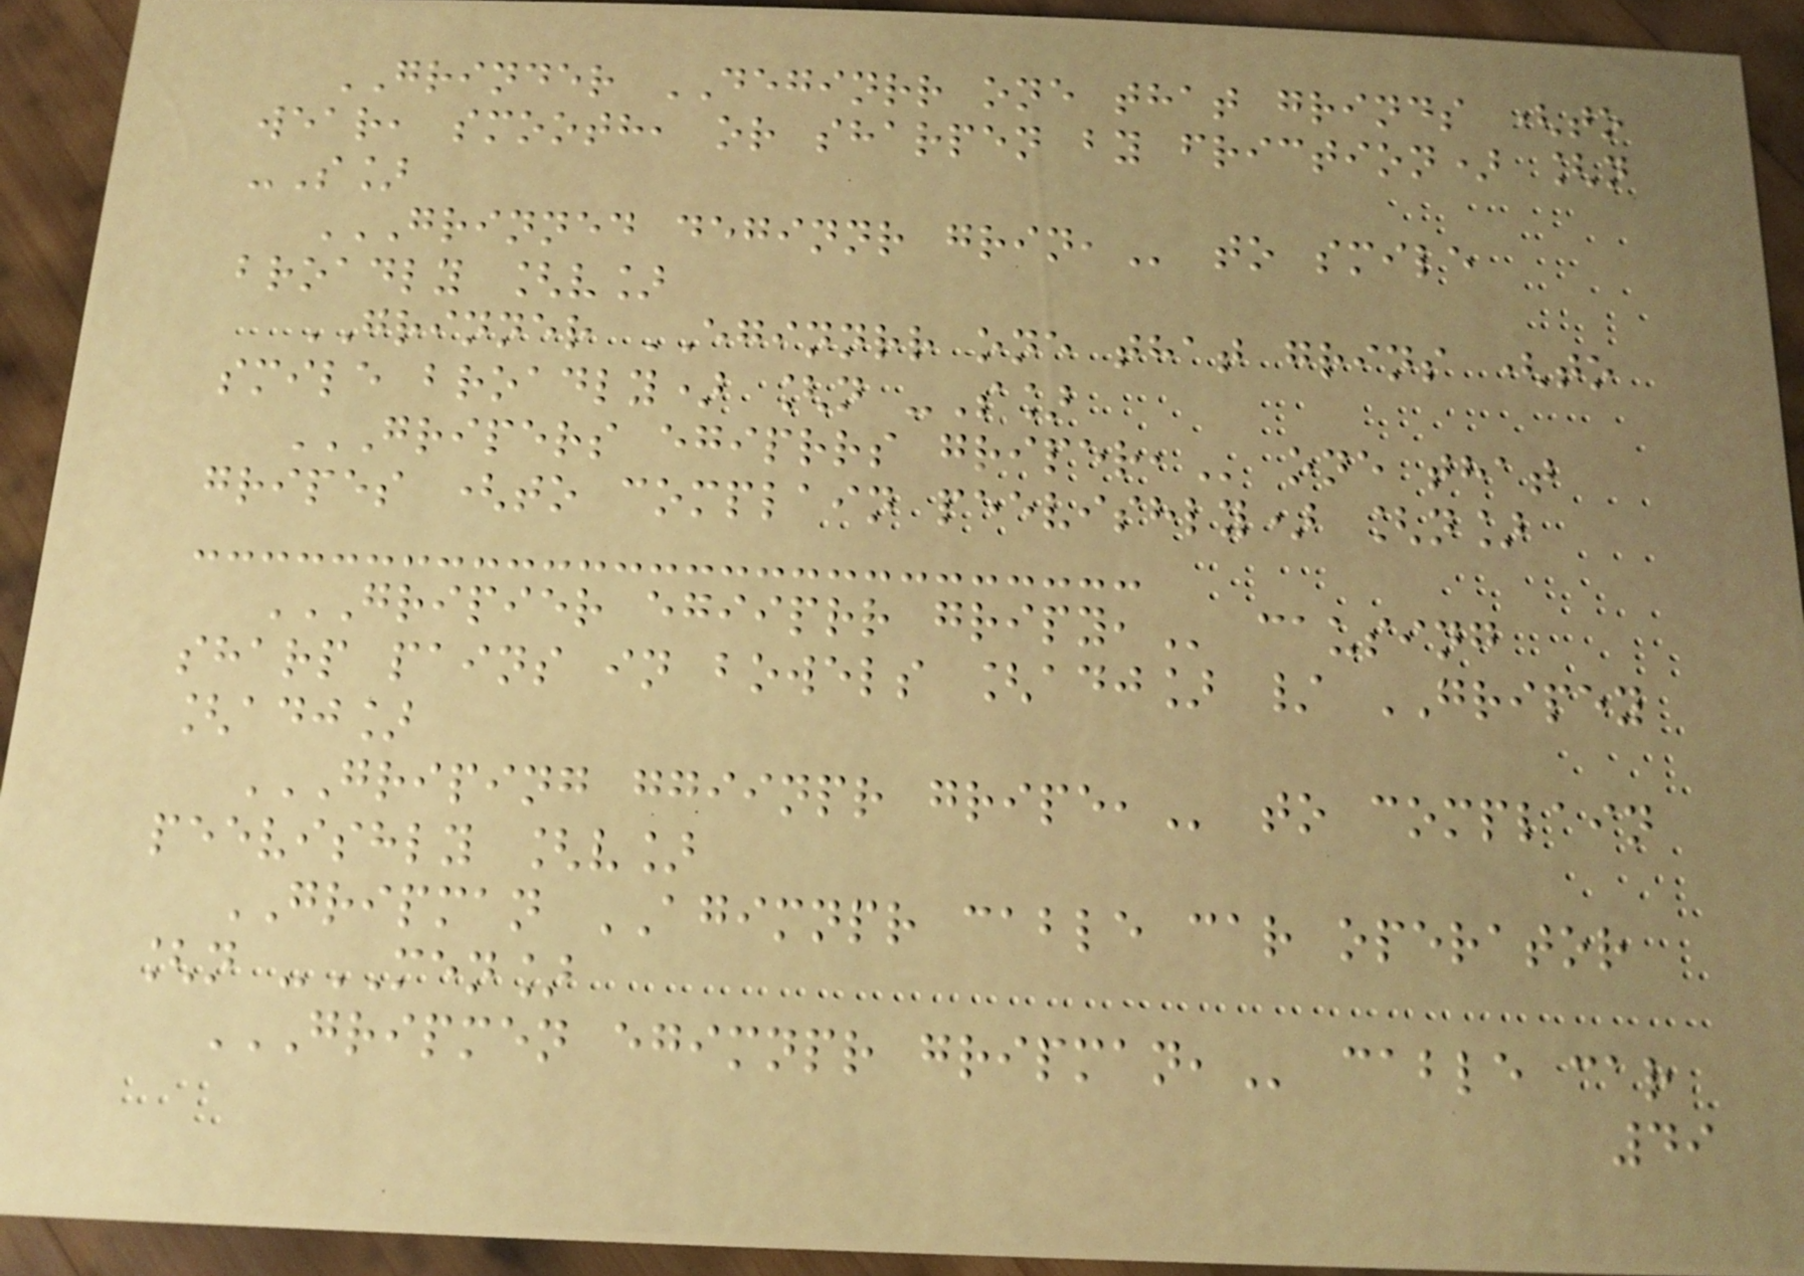GRINDER DEGINRR one that grinds (to
wear, smooth, or sharpen by friction) [n
-S]
GRINNED DEGINNR GRIN, to smile
broadly [v]
GRINNER EGINNRR one that grins (to
smile broadly) [n -S]
GRIPERS EGIPRRS GRIPER, one that
gripes (to complain peevishly) [n]
GRIPIER EGIIPRR GRIPY, causing
sharp pains in bowels [adj] / GRIPEY
[adj]
GRIPING GGIINPR GRIPE, to complain
peevishly [v]
GRIPMAN AGIMNPR cable car operator
[n -MEN]
GRIPMEN EGIMNPR GRIPMAN, cable car
49
